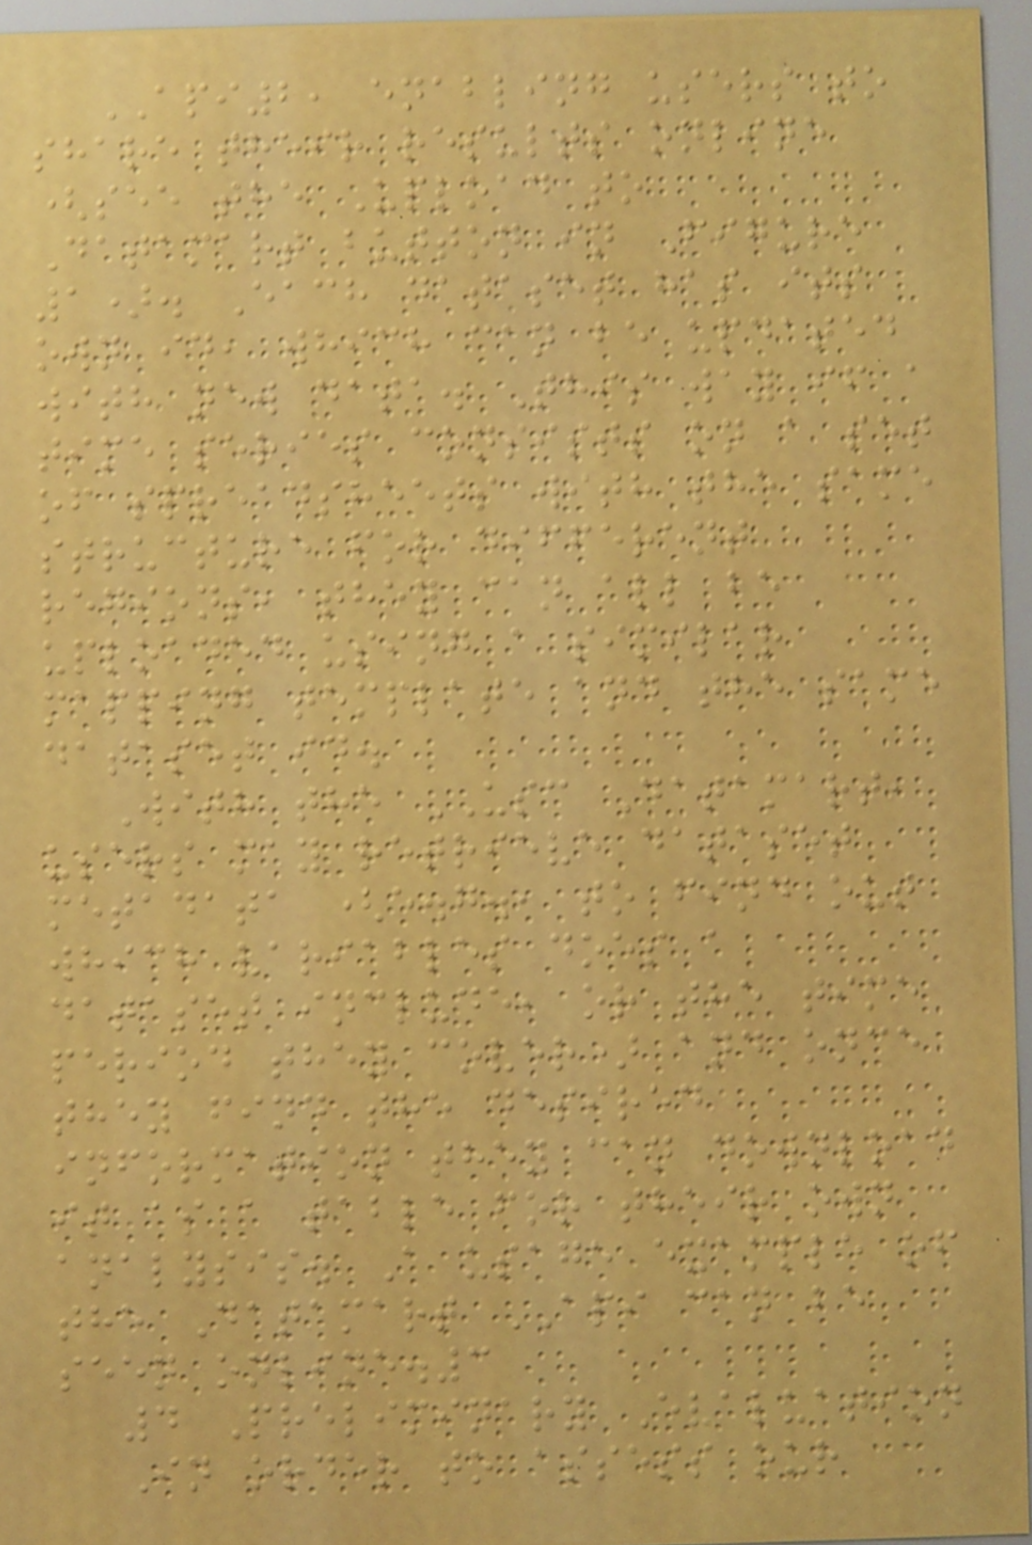API2, enabling users to
share their results online
(see the Upload to
Datamart button in Figure
1). Each dataset has its
own id, which can be updated
with new data. This way if a
time series consists on a set
of spreadsheets with the same
structure for different
regions, they can all be
uploaded using a similar
mapping template and the same
dataset id.
With the USC Datamart,
users may retrieve dataset
metadata (e.g., to find out
which variables does a
dataset include, or the time
period they cover) and once
they find the desired
information they can download
it as a table for their own
analysis. A usage example of
the Datamart API can be
seen online.3
4 Preliminary Evaluation
In order to assess our
